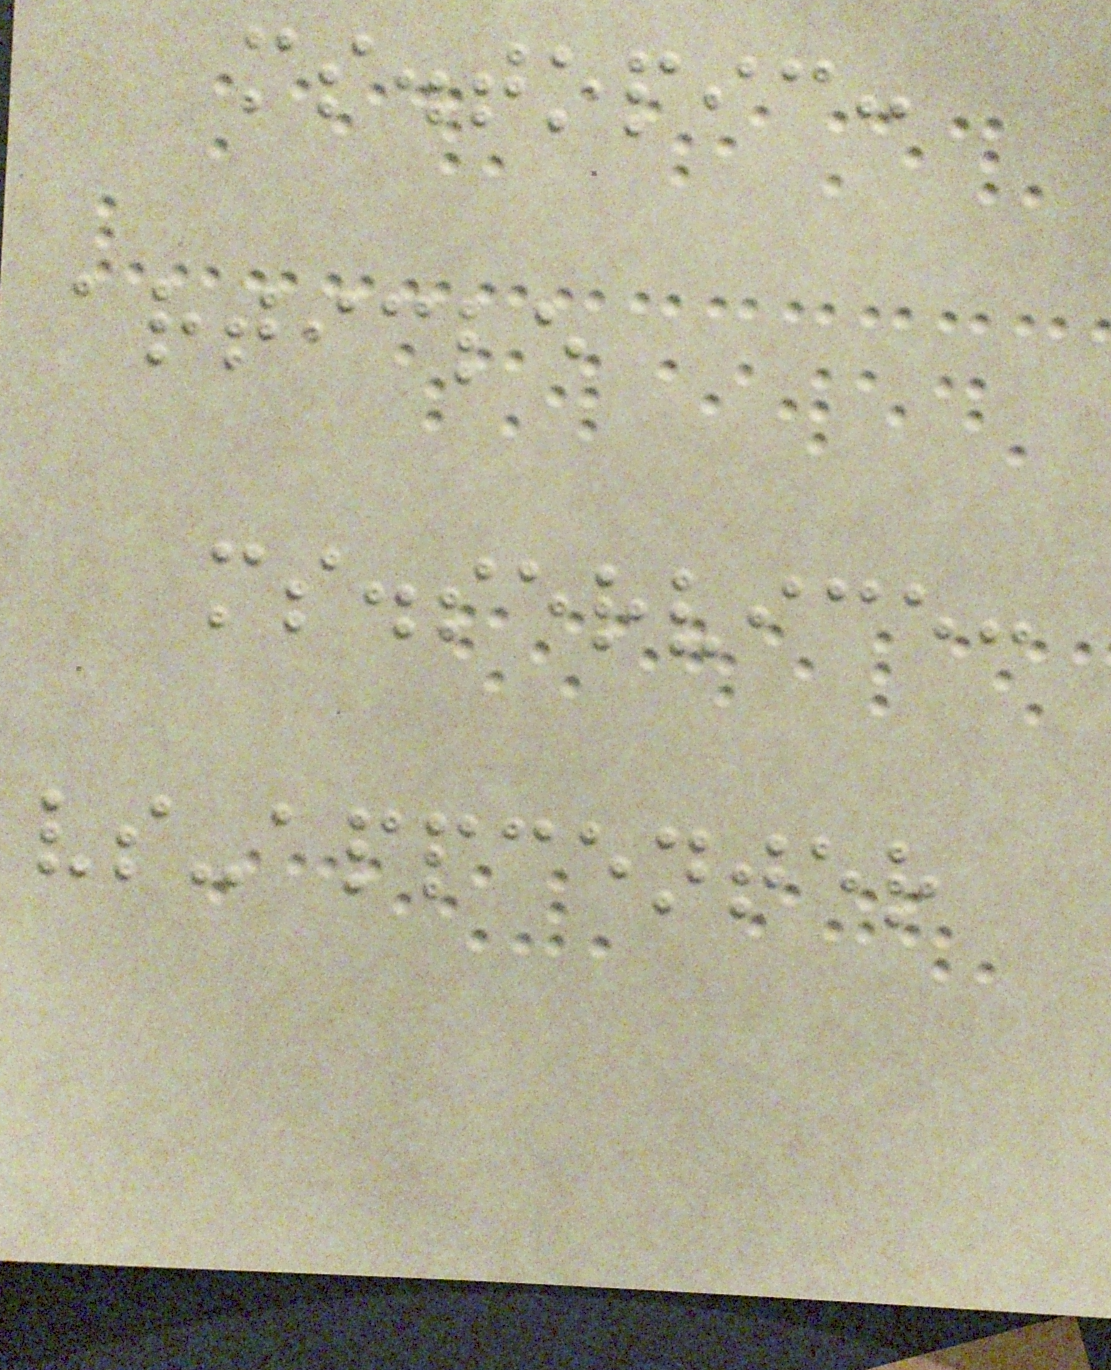ms.topic:
article
ms.service:
vs-appcenter
